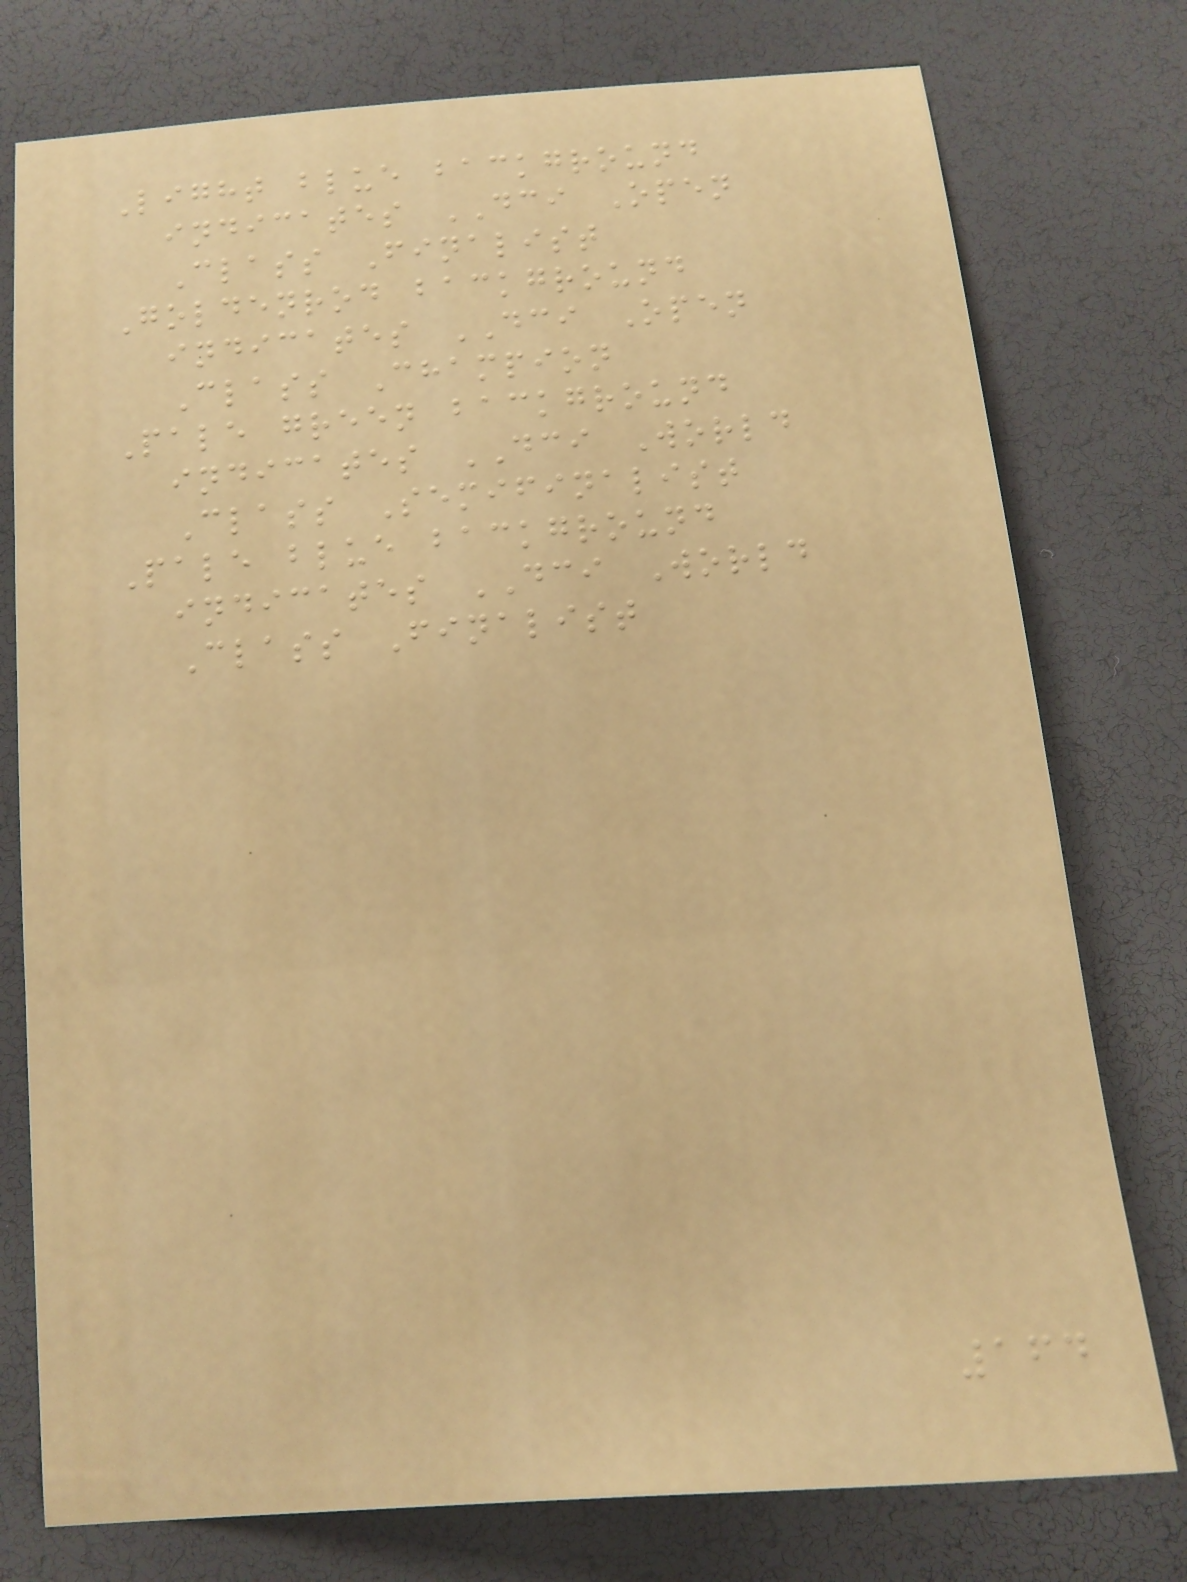Light blue background
indicates DCI Open
Class Finalist
Goldenrod background
indicates DCI Open
Class Champion
Pale green background
indicates DCI World
Class Semifinalist
Pale blue background
indicates DCI World
Class Finalist
164
